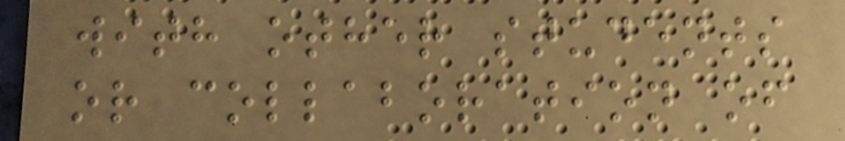with other students
or collaboration of
